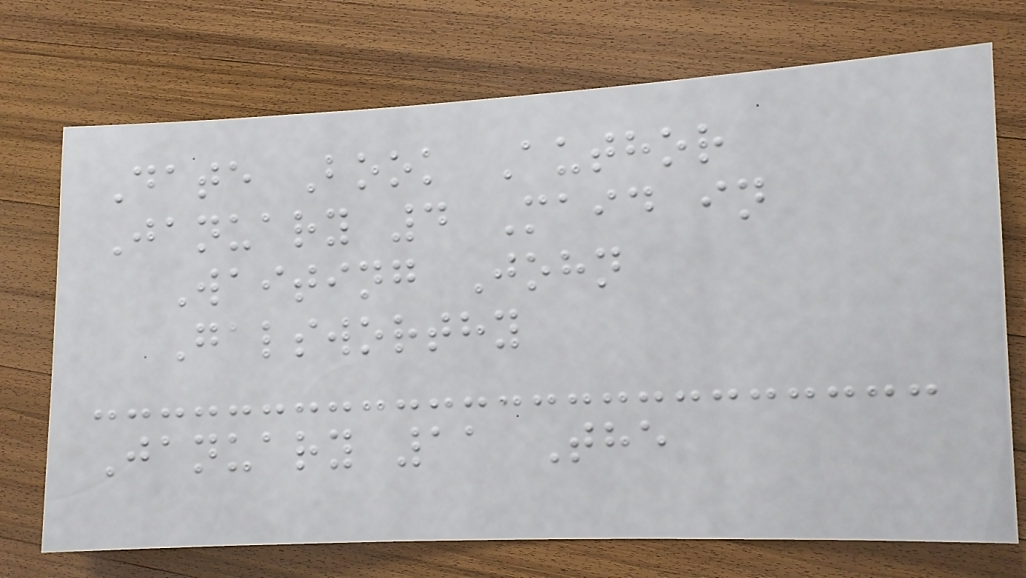Date Book Author
January 4 Maid in
Waiting John
Galsworthy
January 11 The
